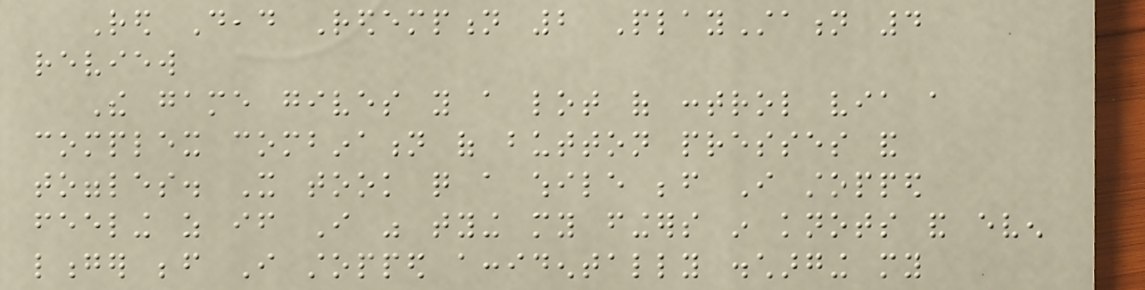Red Dead Redemption 2 PlayStation 4
review
The game gives you a lot of control via a
complex combination of button presses and
toggles. It took quite a while before I stopped
feeling as if I was tying my fingers in knots and even
longer before I stopped accidentally discharging my
